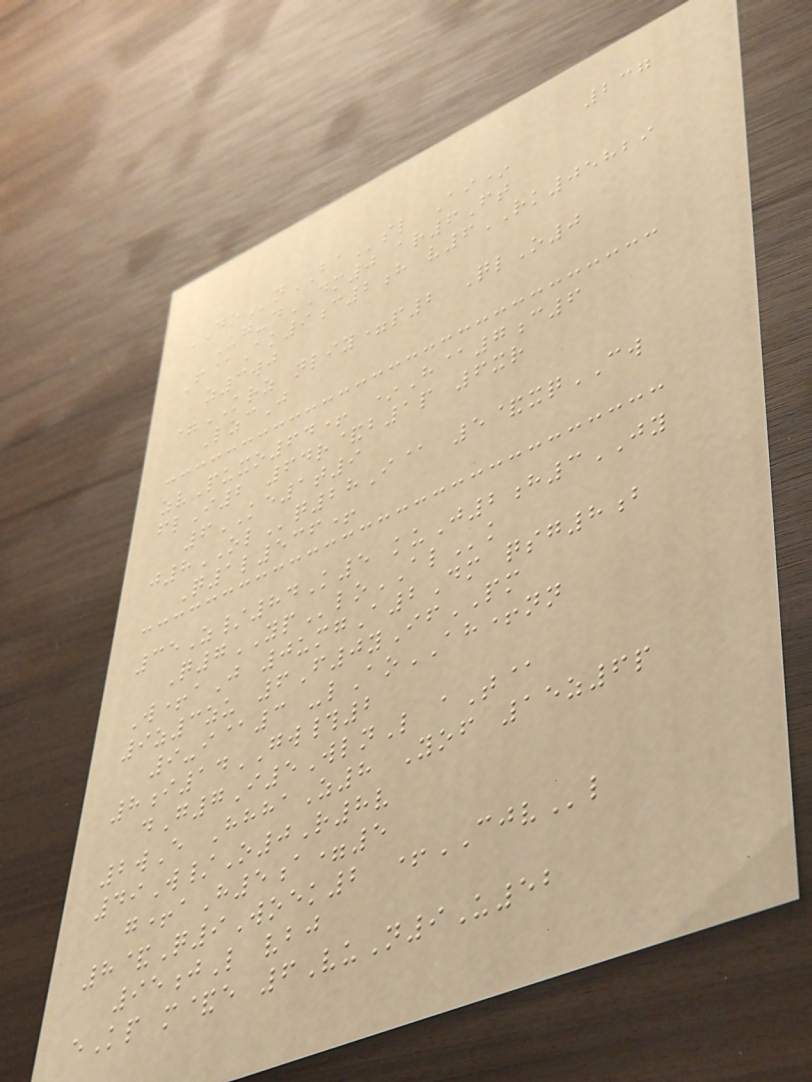237
DOnBAsl Ai*
Ug-dDM0 ar6Ft
F@Ak9c2h v6RK05829
z3wj
=KRZ nliy=p2 QlO0
LzcJ
zvPuxo64+ *H@7c6
flI2 64r&b1p 6xr
6KE1t9
j8OLq28I@ 5&xqCW
Q1l536+
35Z/84K5 kuJ2h3JY
Q7YPloALk
W+aJ 0umgA2Dm qsg8b
9z3zu 6F0yIfPM
9-i@3 -lAoAH+nn
8i14GW#2
dG7I5WlnL aT@
2wE HhhaZ8 Yof 15z6p
49W/O0R8v
g+aH5a=5
8&Q9Woek2 +CJVl
95jL vbj
eKp m&e 6VuN9U52
